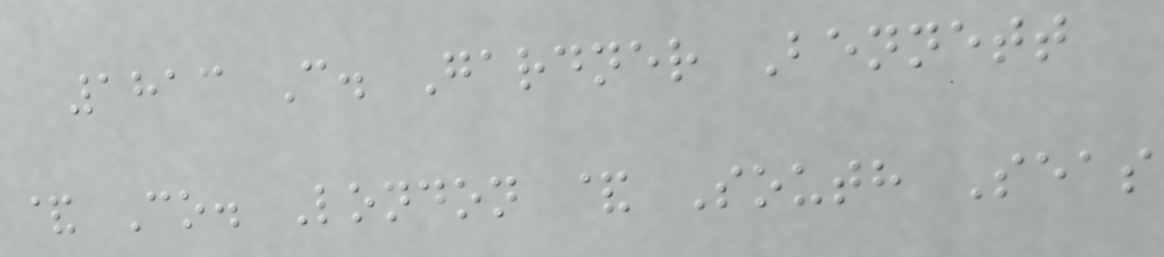1813 C. Gardner Bennett
& Co. London & South Seas
